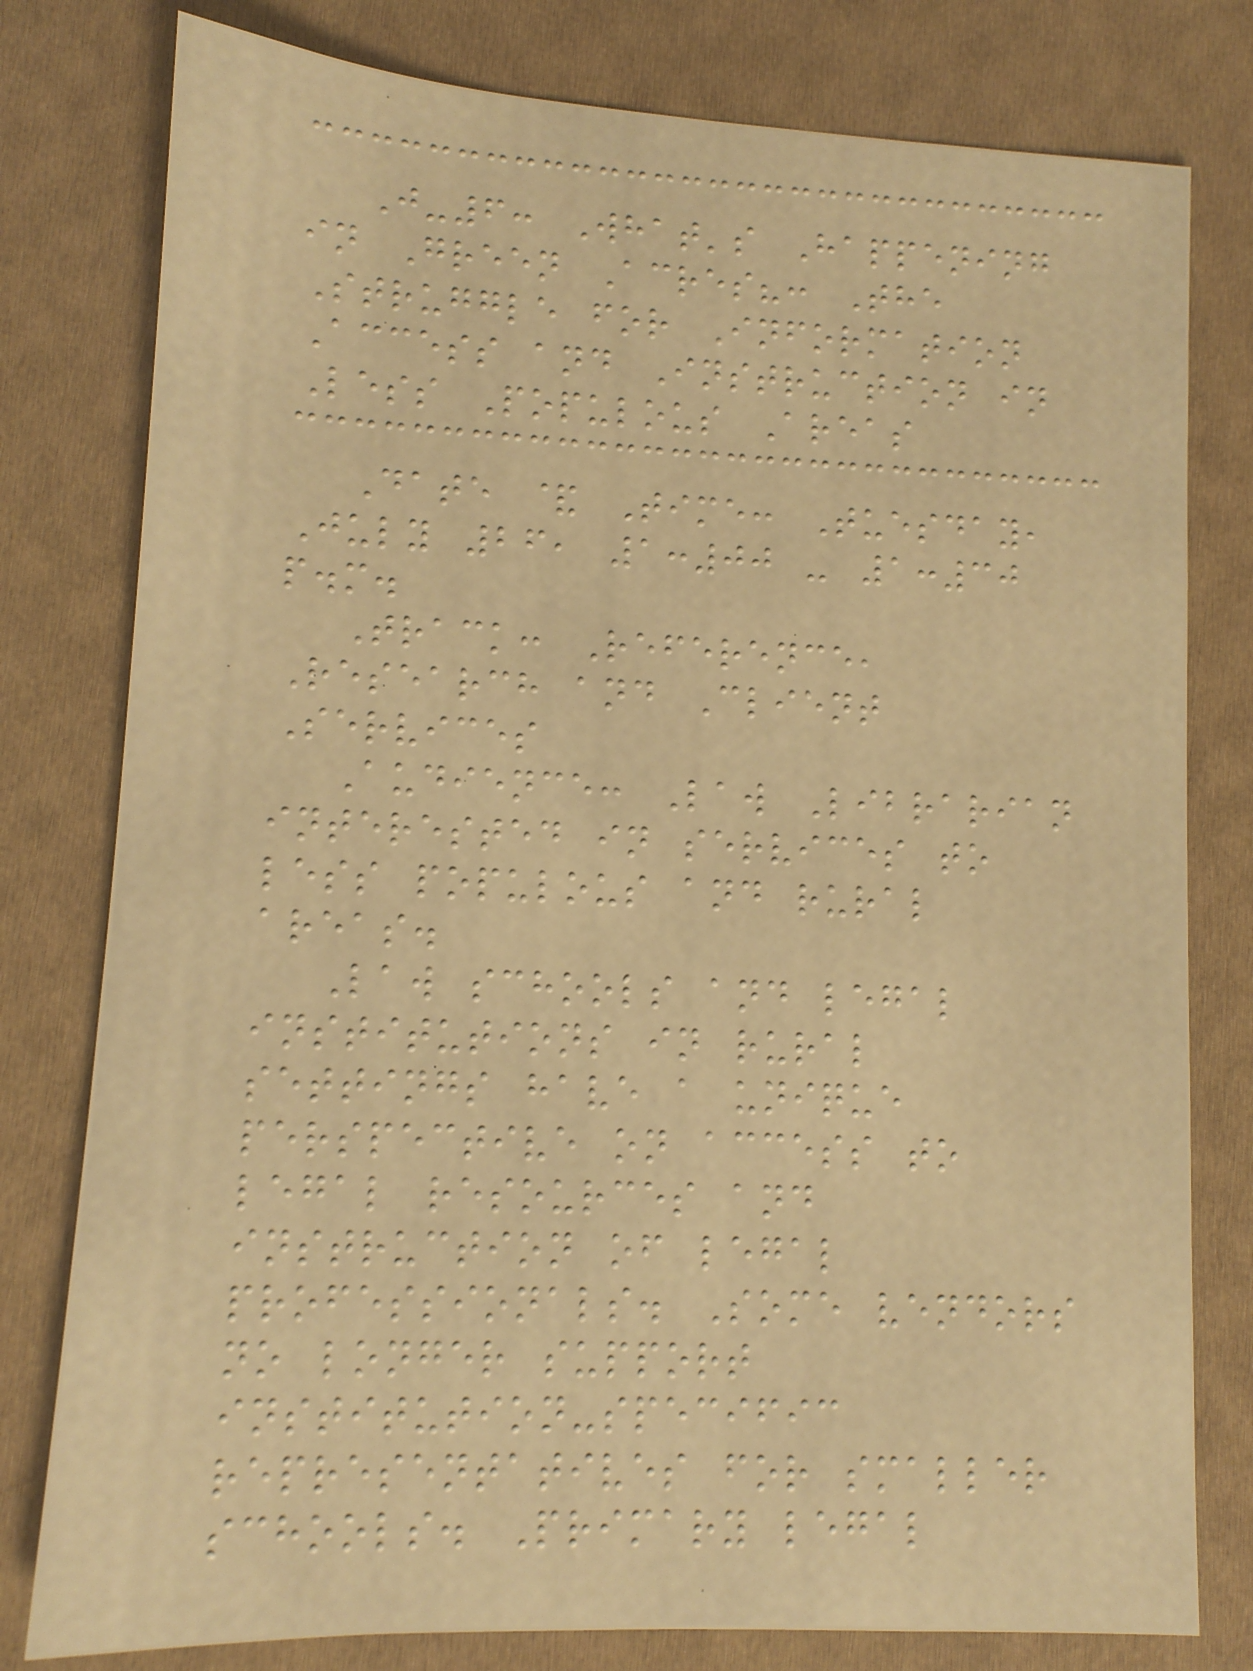J-6: What's Happening
in Green Acres?: The
Struggle for Information
Access and Instruction in
Less Populous Areas
Date & Time: Tuesday,
July 26, 1:00 - 1:30
p.m.
Track: Reference,
Research and Client
Services
Audience: Law Librarian
interested in services to
less populous and rural
areas.
Law schools and legal
institutions in rural
settings have a unique
perspective on access to
legal resources and
instruction of legal
professionals. Some vendors
no longer support
institution-specific
representatives for smaller
schools. Primary legal
